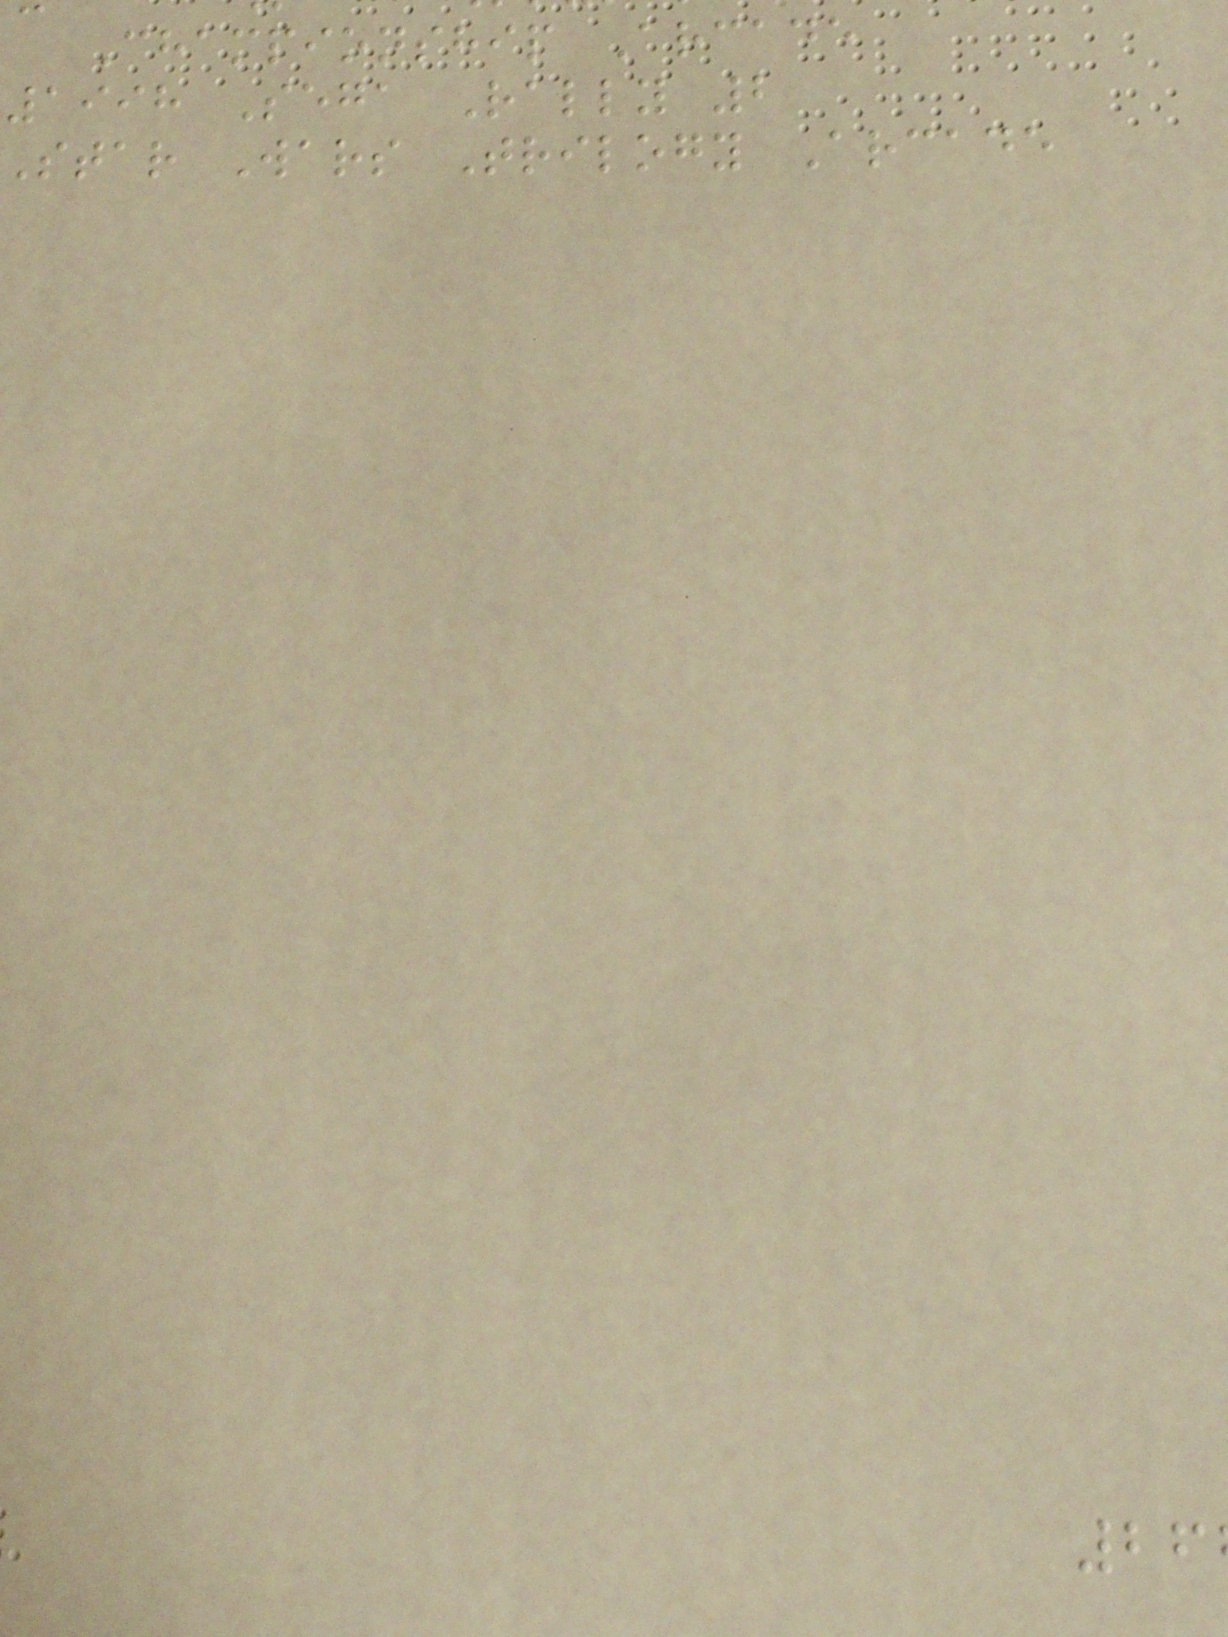Championship Arcade
1998 Sega Rally 2
star Wars Trilogy Arcade
